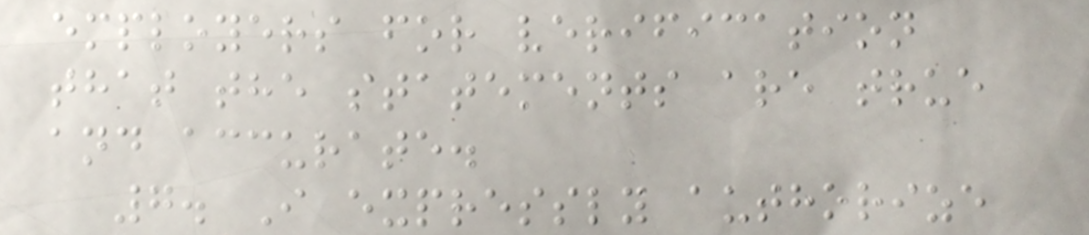employers for verification
that the statements are true
and accurate.
7. I expressly authorize
